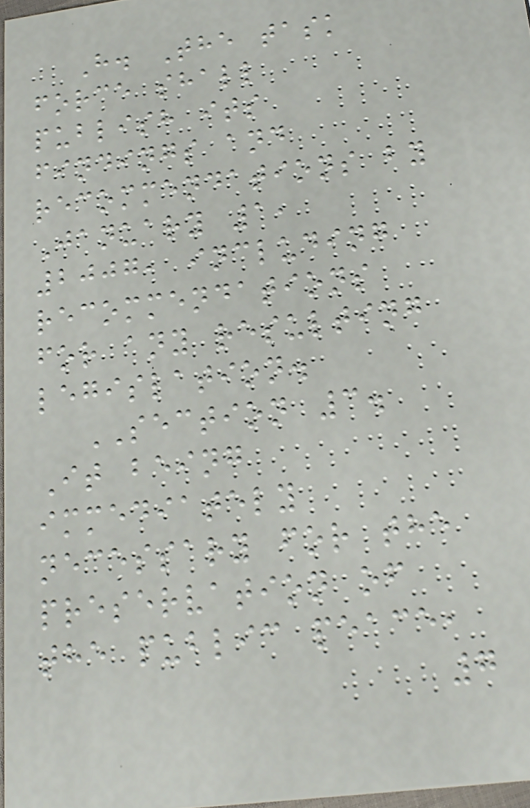H. The task
force shall
publish its
findings and
recommendations by
January 1,
2007, including
recommendations
for any resulting
legislation.
SECTION 3.
It being
immediately
necessary for the
preservation of
the public peace,
7
